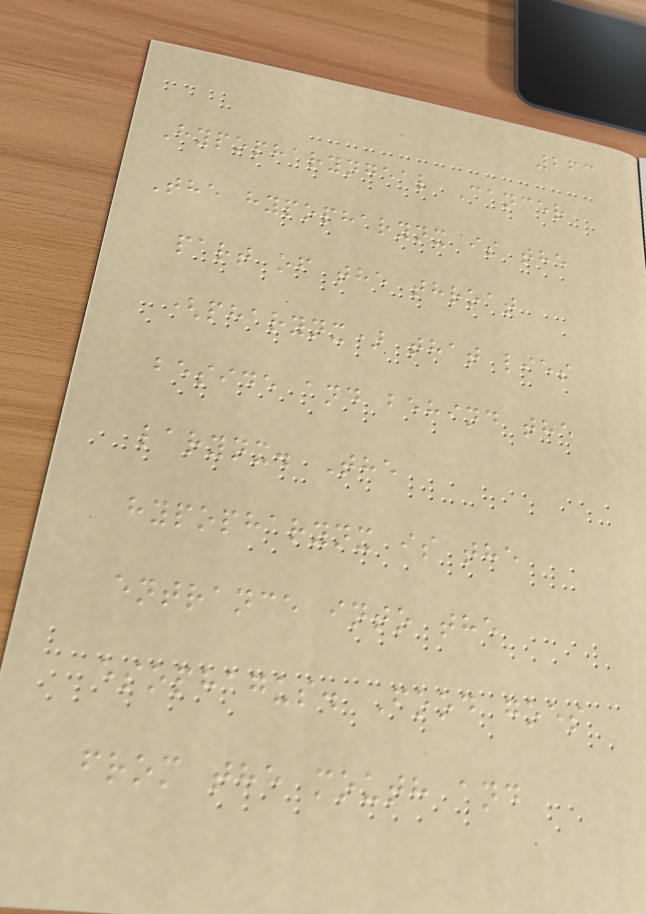263
Hypopharyngeal Cancer
The hypopharynx is the
part of the throat
(pharynx) that lies
beside and behind the
larynx. The
hypopharynx is the
entrance into the
esophagus. Food goes
from the mouth and
